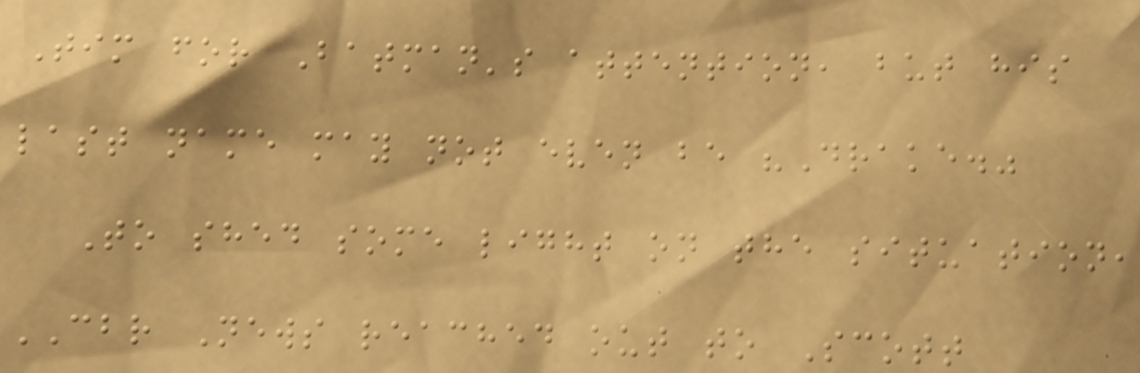Tim for Batman's attention, but his
last name may not even be "Drake."
To shed some light on the situation,
CBR News reached out to Scott
